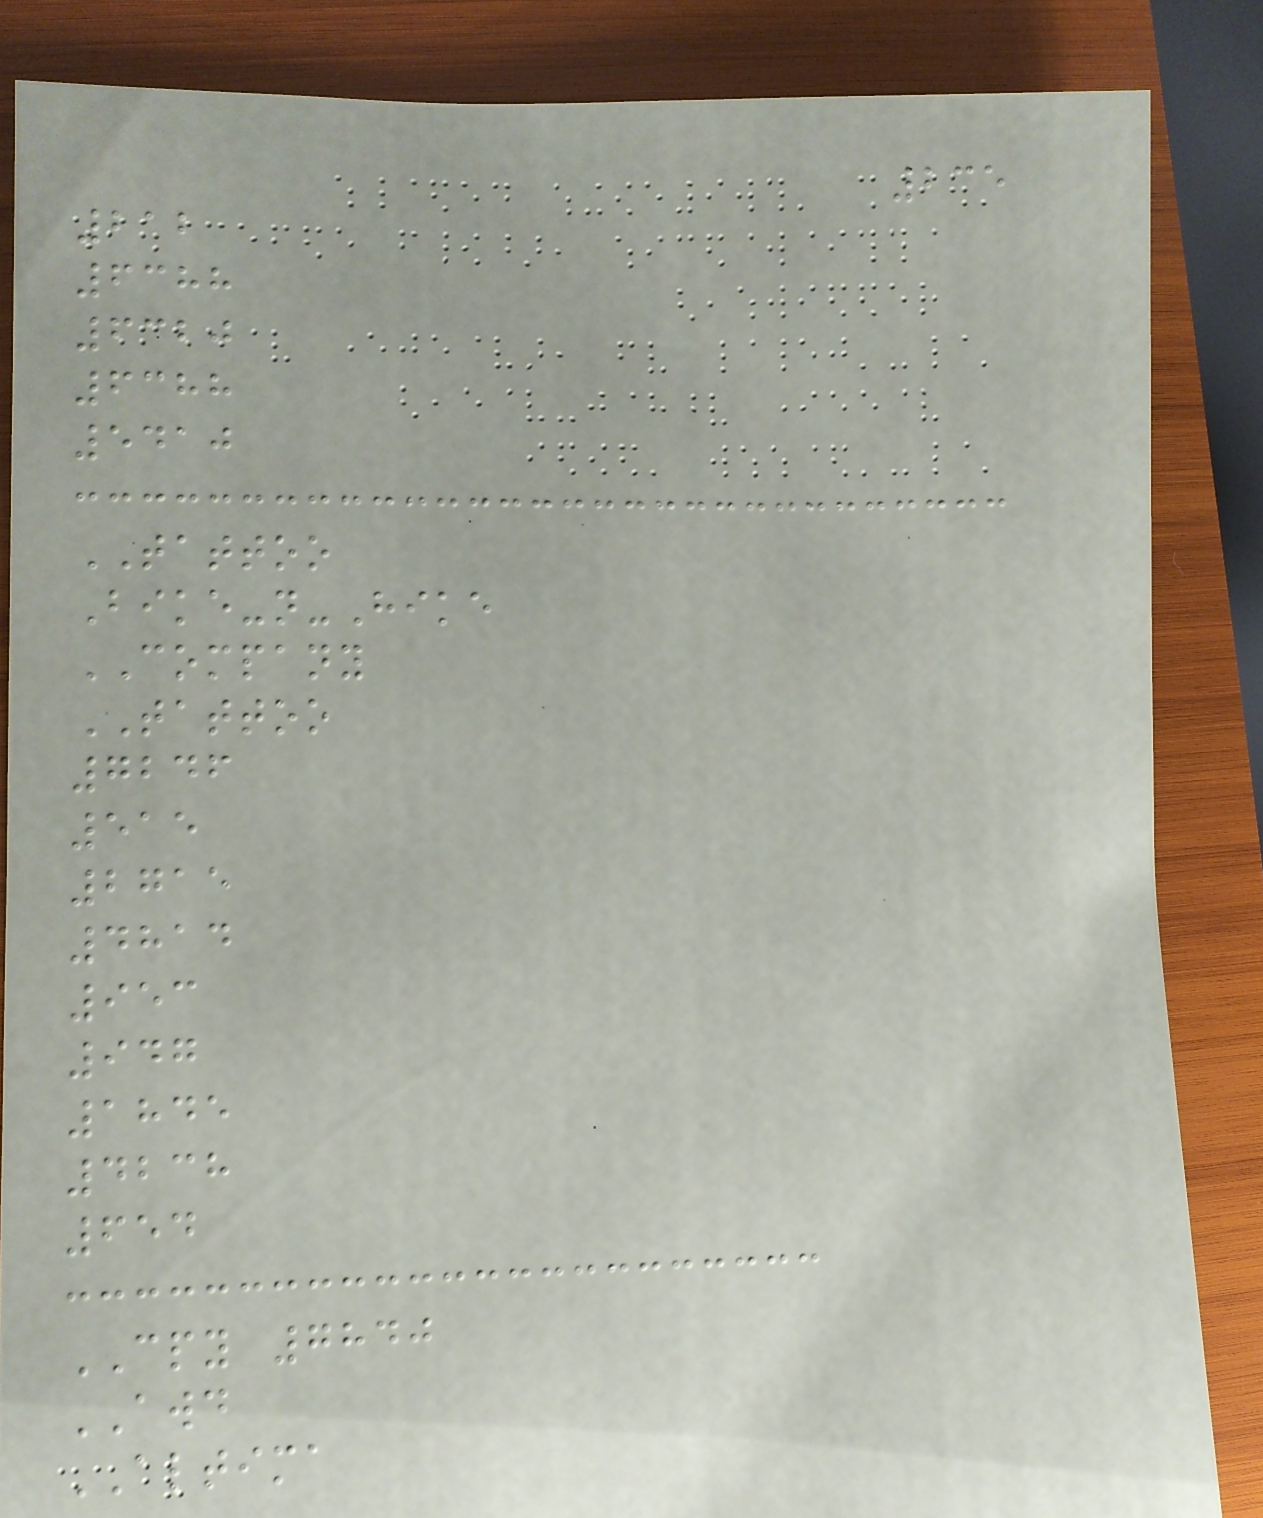235
212
6388
6320
6388
5410
TATTOO
Bike-n-Hike
COMPANY
TATTOO
7246
515
2715
4814
953
947
1845
4238
654
CPY 7840
AWD
ALTIMA
